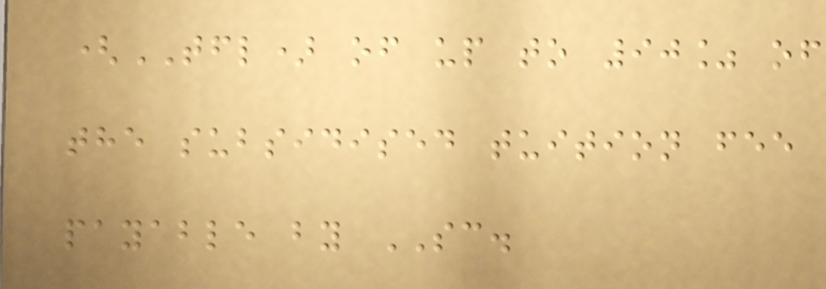(TFL) of up to 90% of
the subsidised tuition fee
payable by SC.
